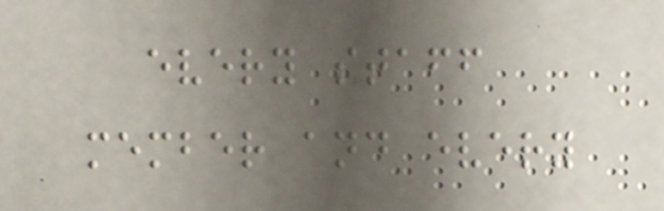every staff
member and every
